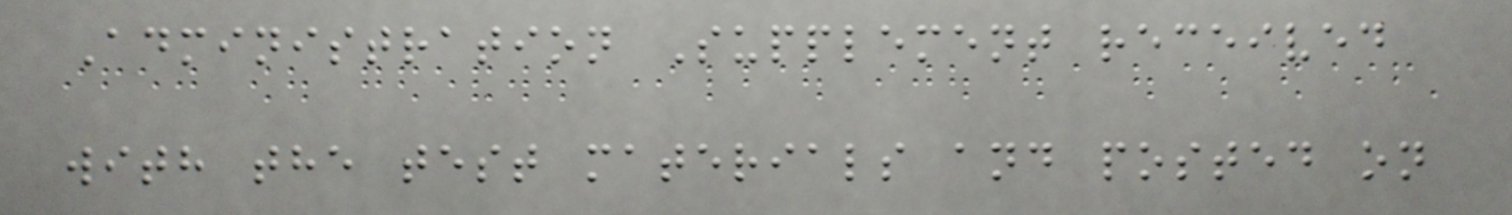Administration Supplement received
with the test materials and posted on
